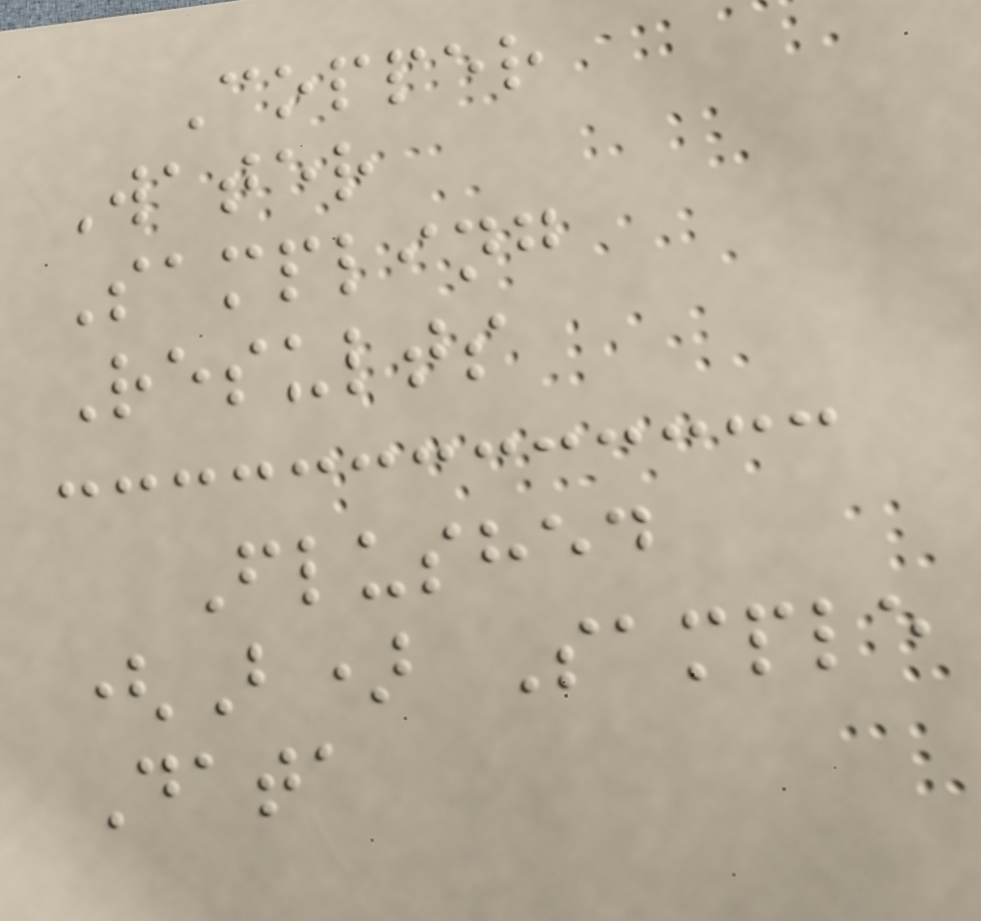Copper
Water
Sampling
Results
Flushed
(B) Sample
Data
